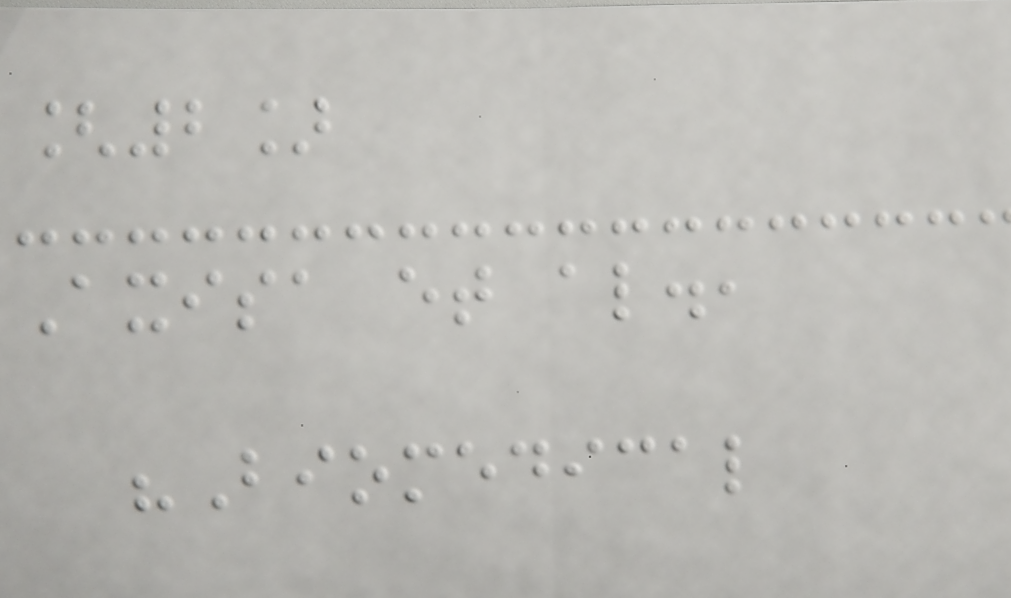[2]
Axisa et al.,
"Biomedical
